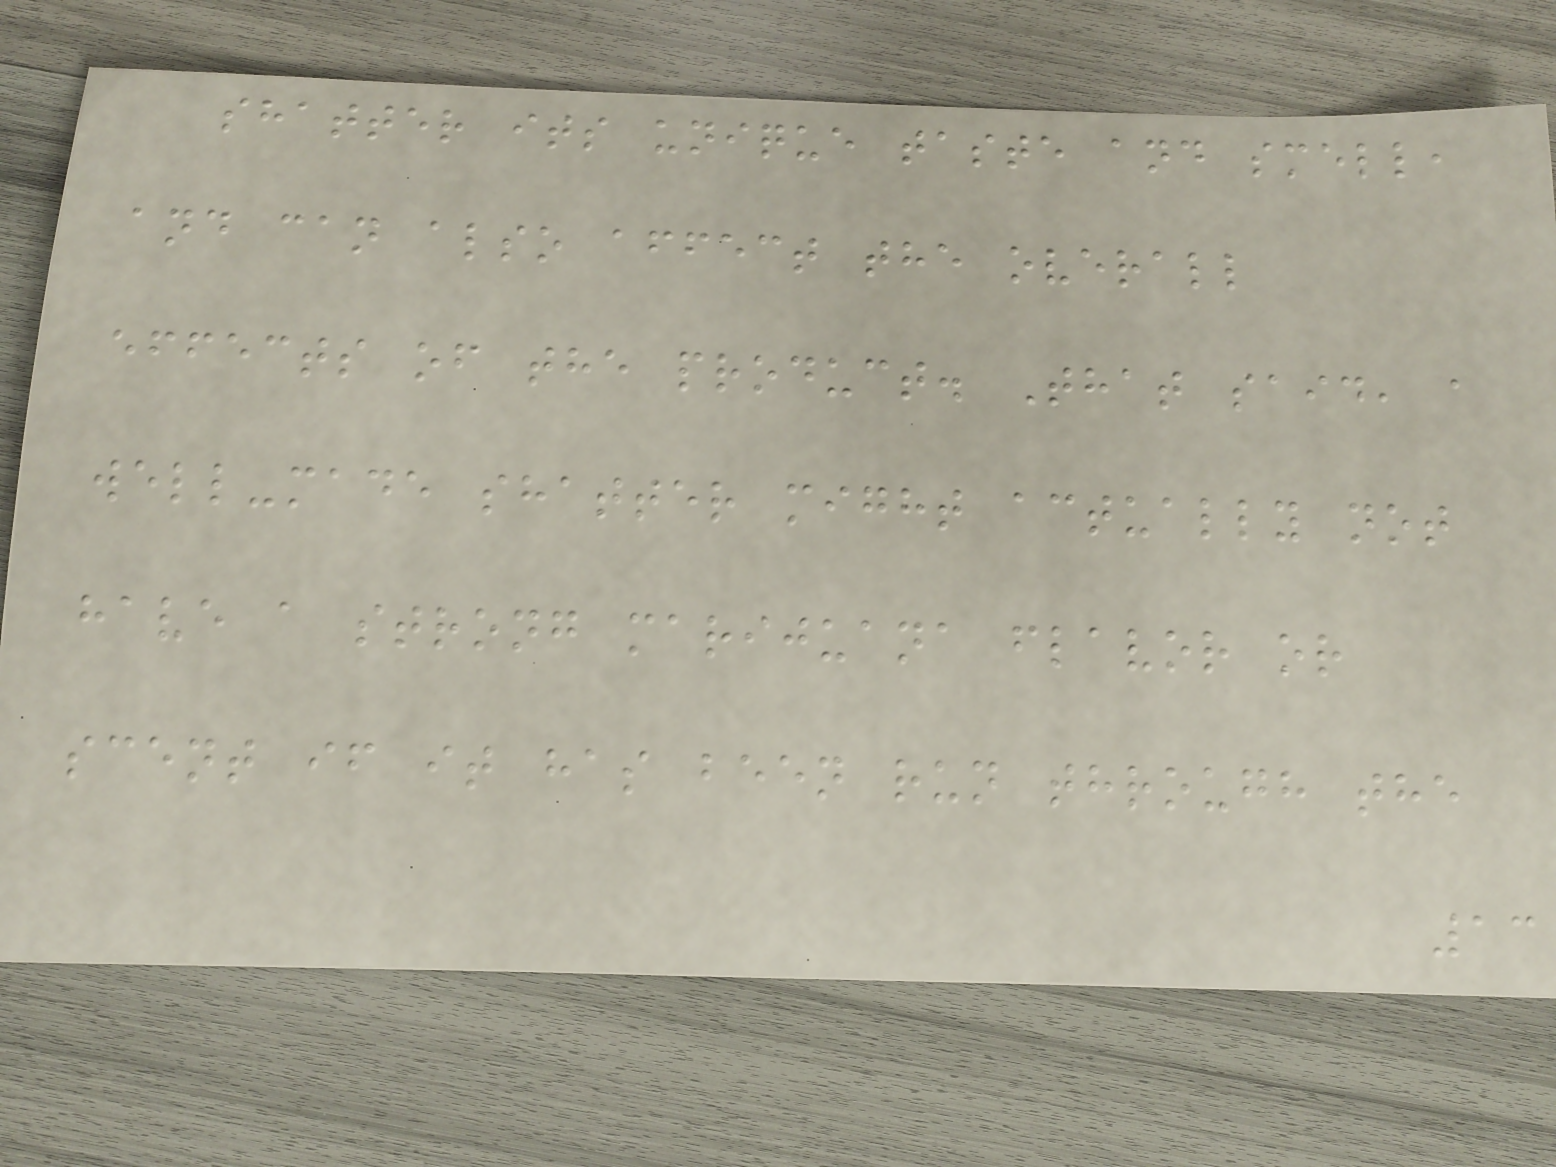shatter its unique taste and smell,
and can also affect the overall
effects of the product. That said, a
well-made shatter might actually not
have a strong marijuana flavor or
scent if it has been run through the
13
